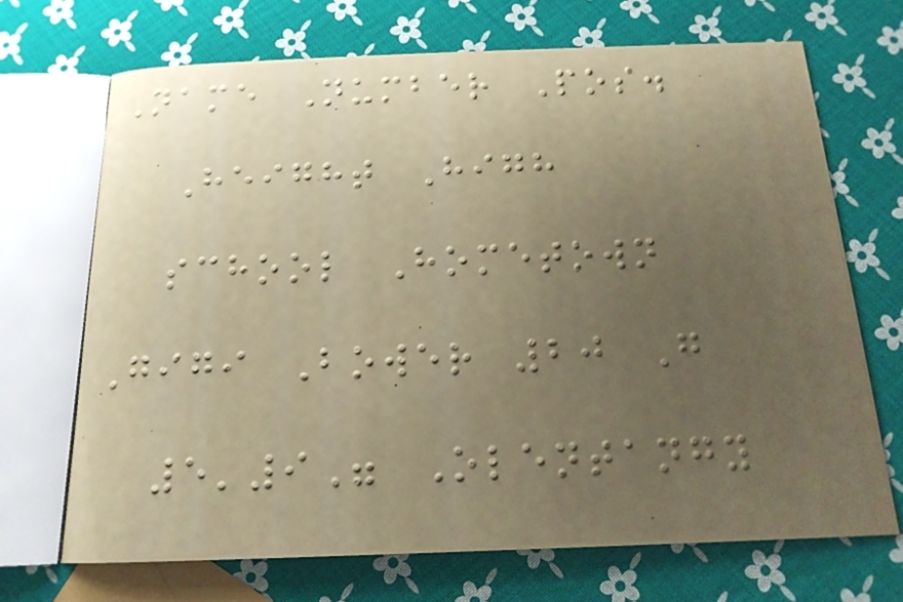Name Number Pos.
Height High
school Hometown
Gigi Bower 20 G
5'9" Olentangy
